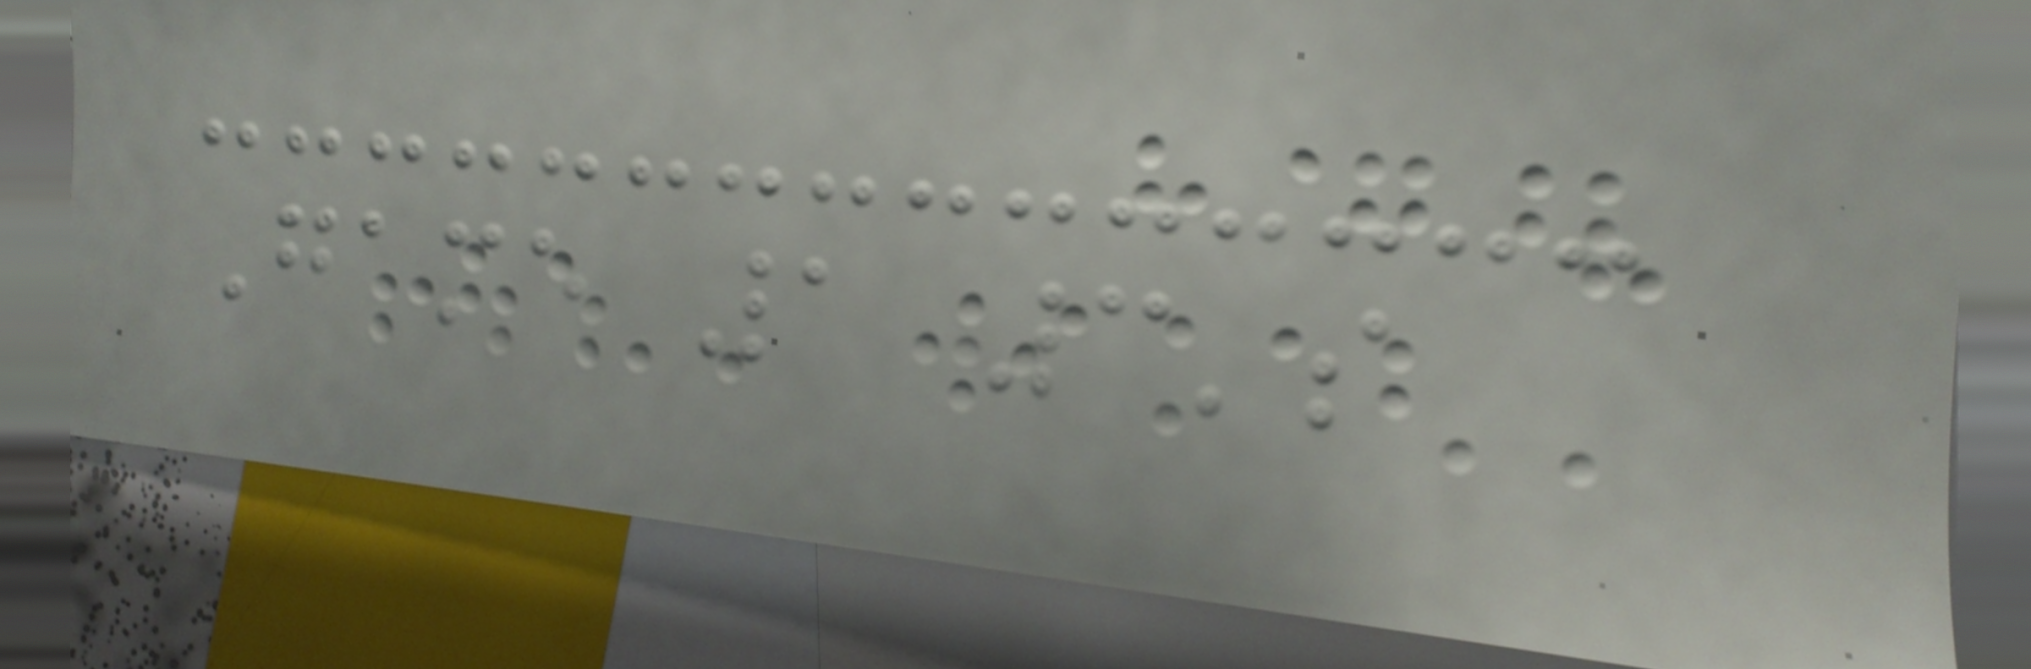Game 1 3's
